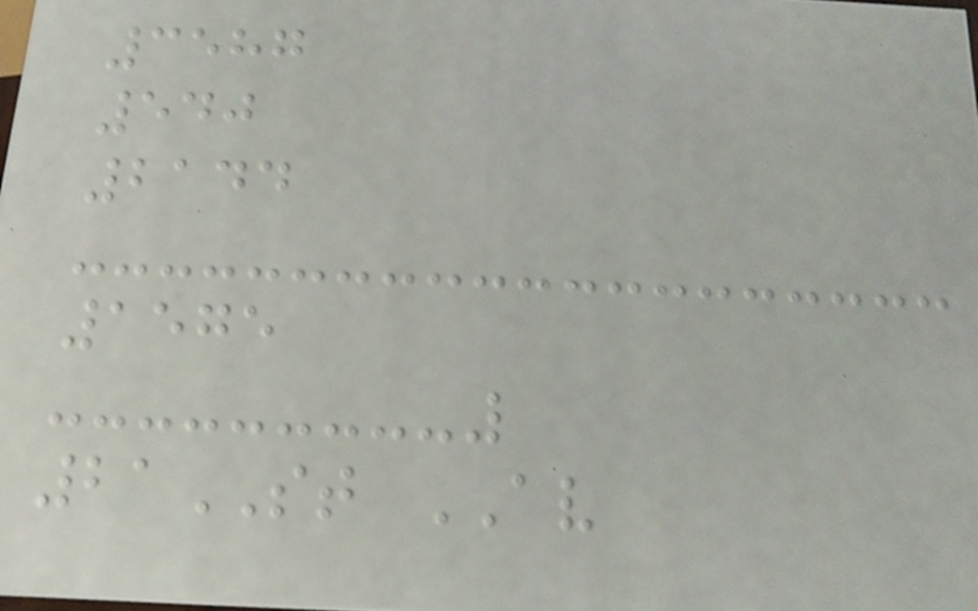3587
540
2144
1575
21ST AV
